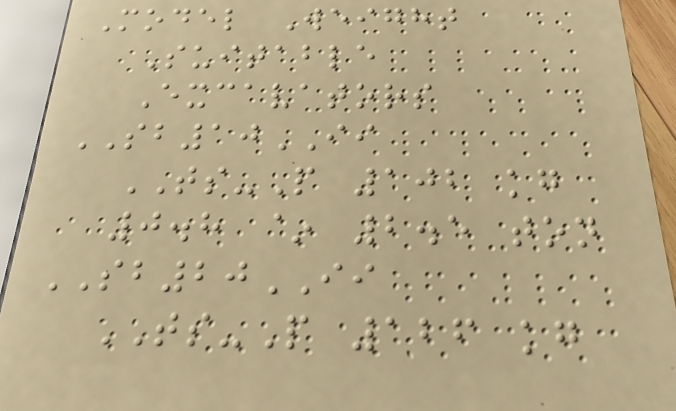Model Weight
Suitable
Excavators
SB10II
TS-P 102 kg
0.8 ~ 2.5 ton
SB20II
TS-P 126 kg
